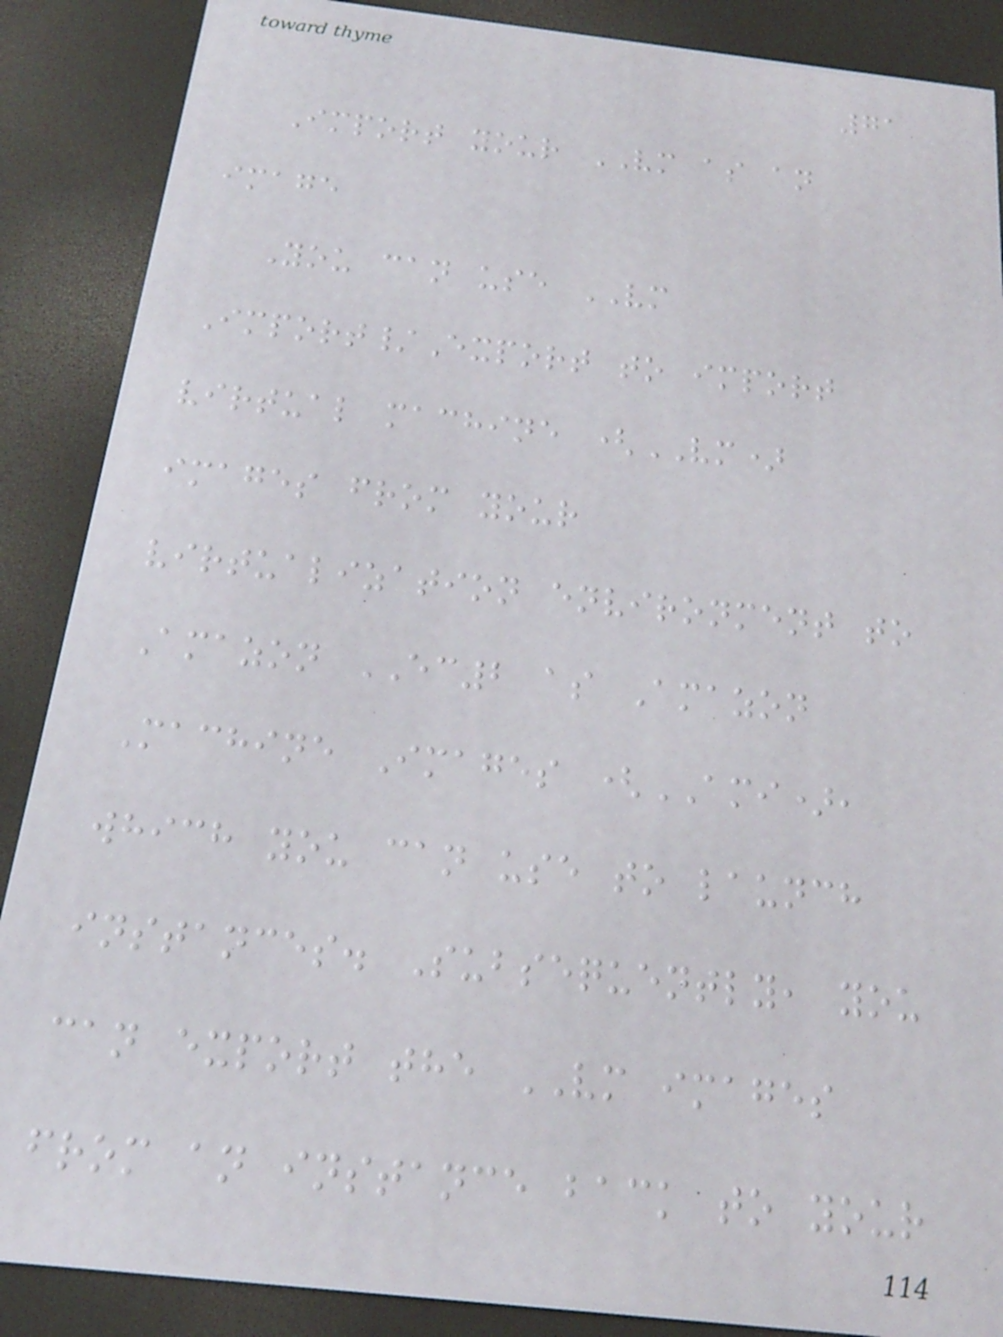71
Import your VM as an
image
You can use VM
Import/Export to import
virtual machine (VM)
images from your
virtualization environment to
Amazon EC2 as Amazon
Machine Images (AMI),
which you can use to launch
instances. Subsequently, you
can export the VM images
from an instance back to your
